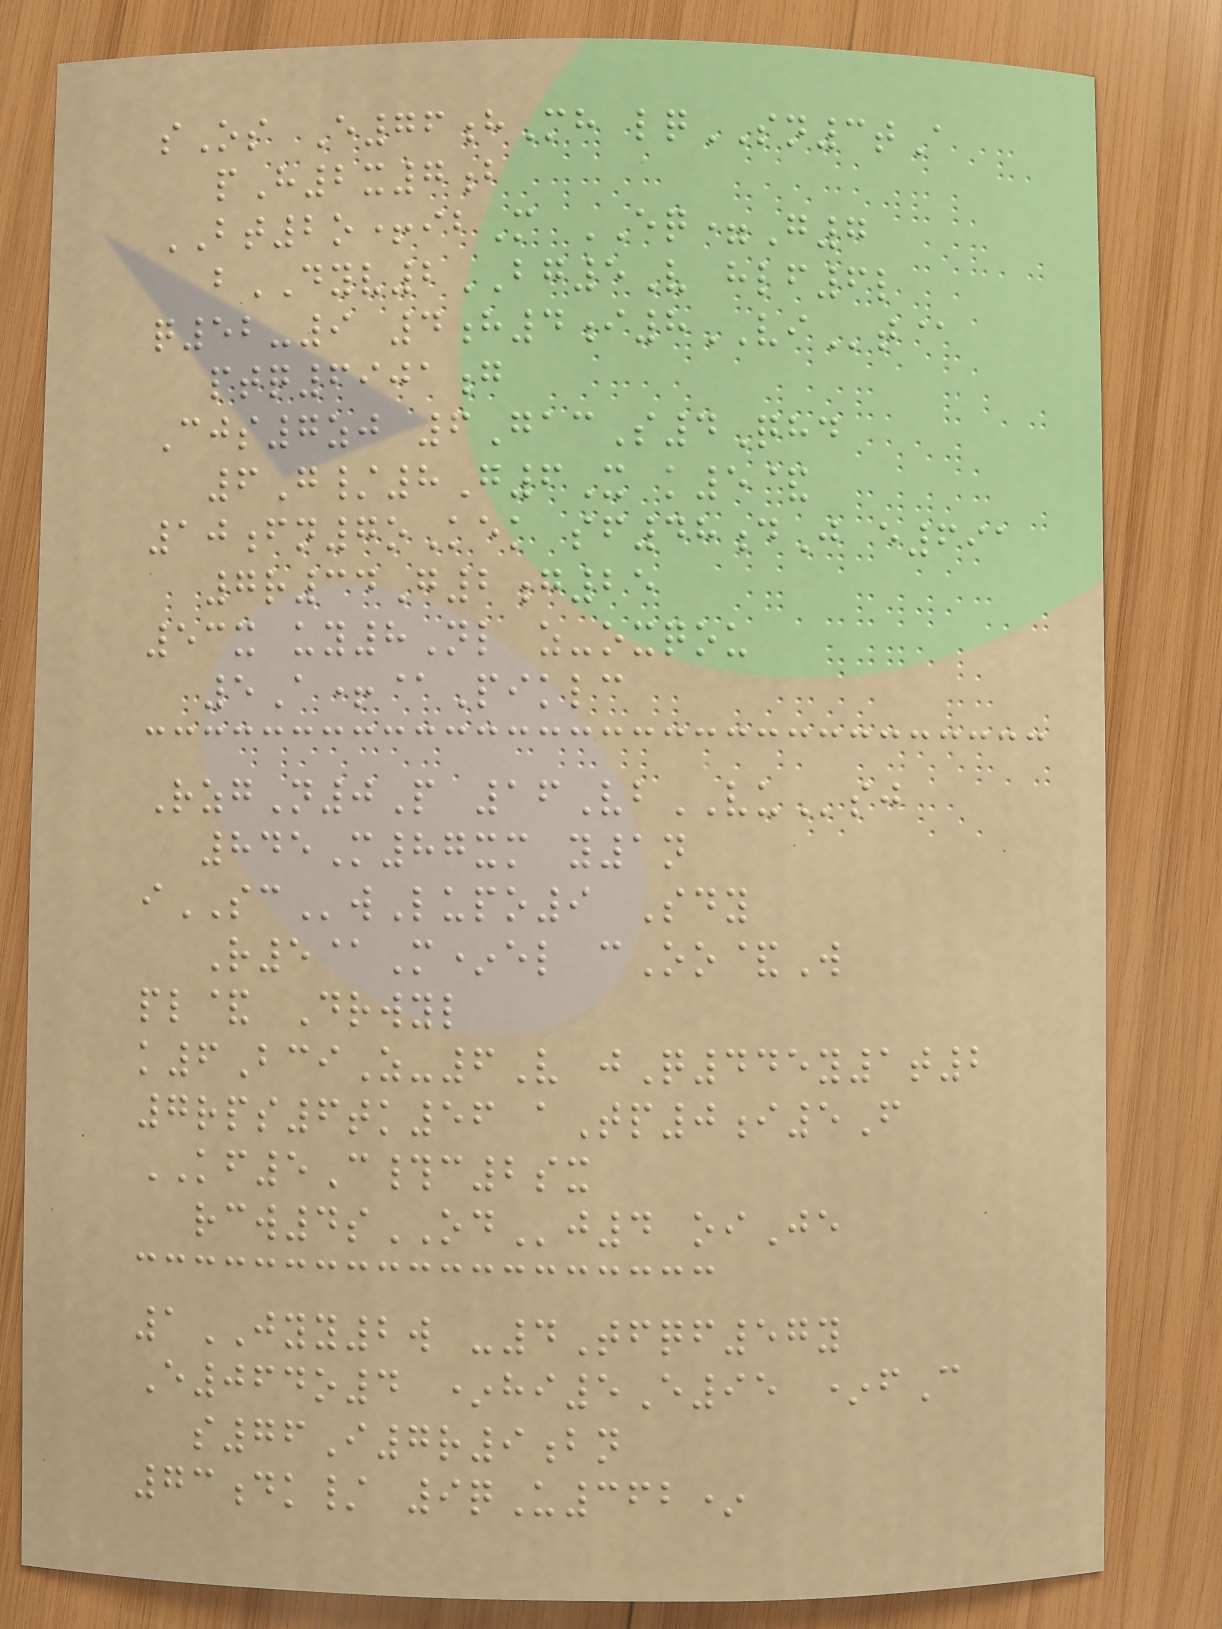sOs E76hMh lqSN3tA
pH2x7b
BT2o+ibM EQ=G7
bDYV2BG5V hlf6l
q52-9 4h4i8VIt@
ptq6901g
Cjs7zj 6GacS4Qhd
6G/8G6X k5&
10fn7oKek sf48dJ e691
7r34G2g25
53x uy8Nl z-oxqou
5A+@Piklc
RzgN0P 16VbVUsj
845M87xm y1n
iSCwLupo9 Sdy
R5@M*el cOo&W
pl& Drwyl
k6BciZ-6V jQ445y1t2
7rps6tk56 aTp0i5F
KF5C#c2sx
rcw4sODj4 oiJe
1JYY2w -4Tfqf57y
E064o4 *hi5E95 *fC
s76I7r9bn
73dk/ 9qU362*
